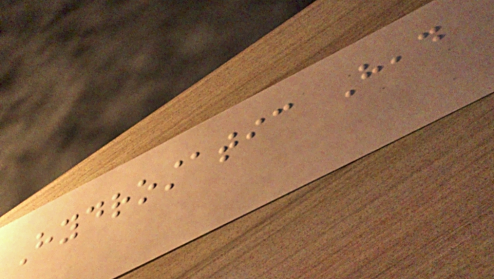Hydrostatic Head
